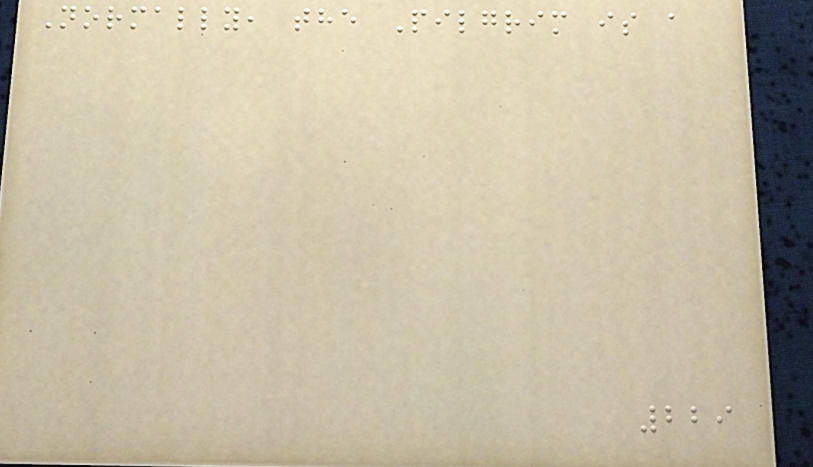Normally, the Pilgrim is a
229
